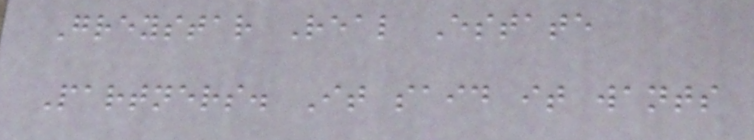Greystar Real Estate
Partners. It said it wants
